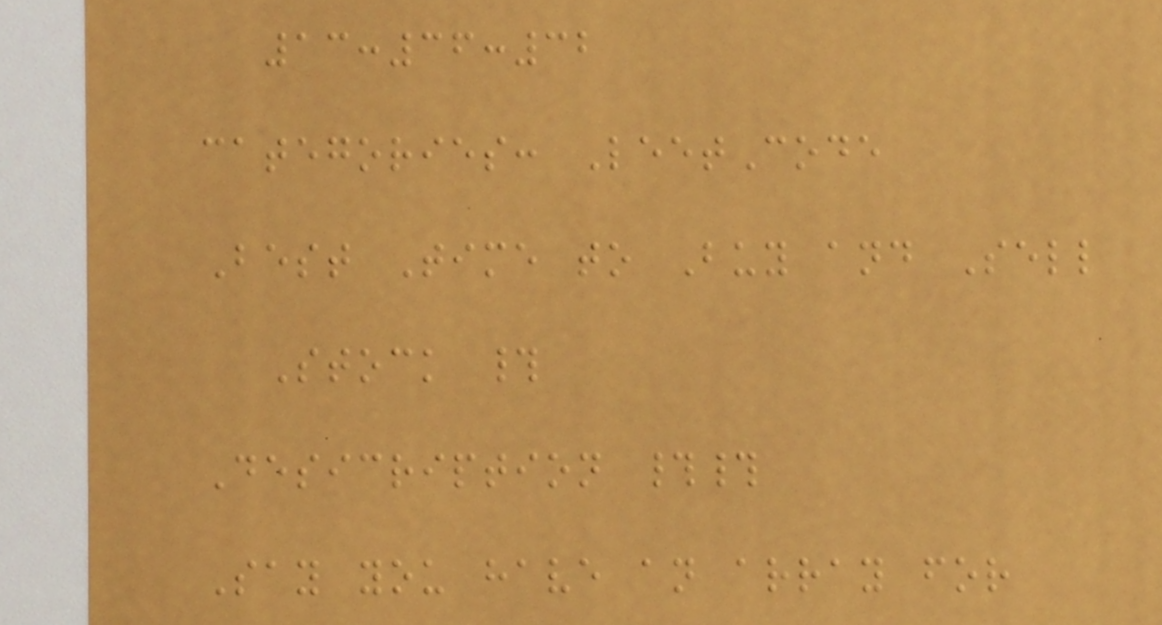13:36:32
categories: LeetCode
Best Time to Buy and Sell
Stock #
Desicription ##
Say you have an array for
